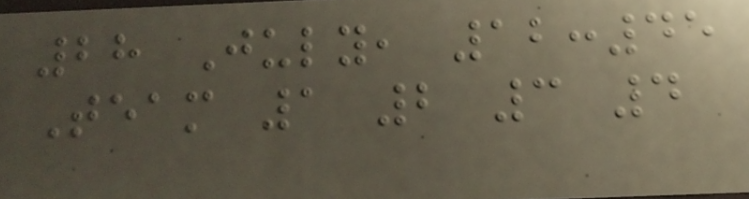28 July, 12:45
Team 1 2 3 4
